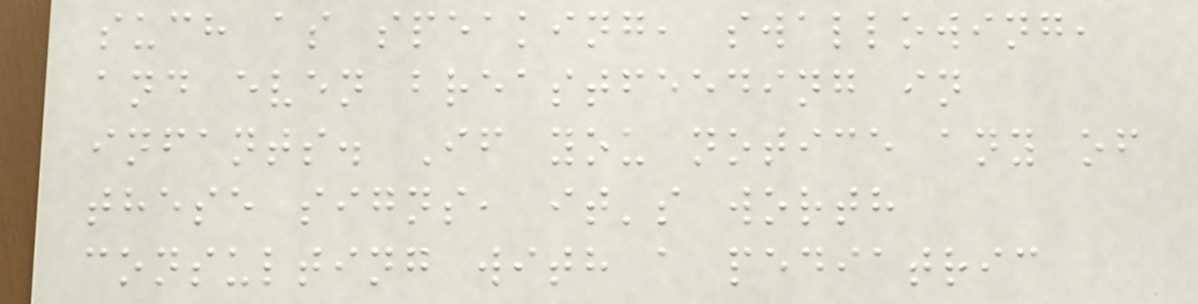such as speaking, swallowing,
and even breastfeeding in
infants. If you notice any of
these signs, it's worth
consulting with a pediatric
